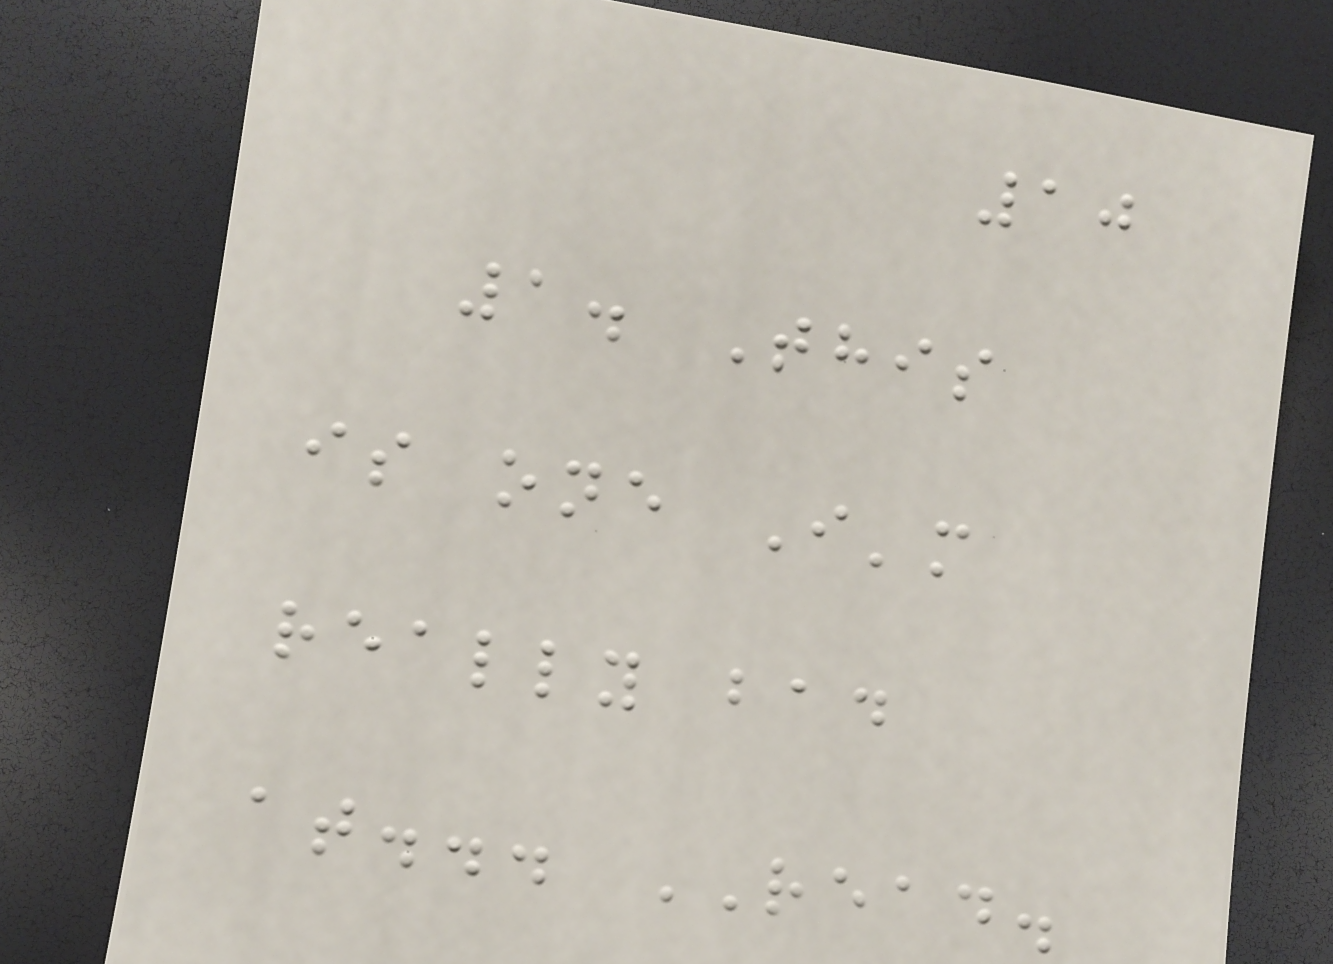10
1. This
is one I'm
really bad
at... READ.
